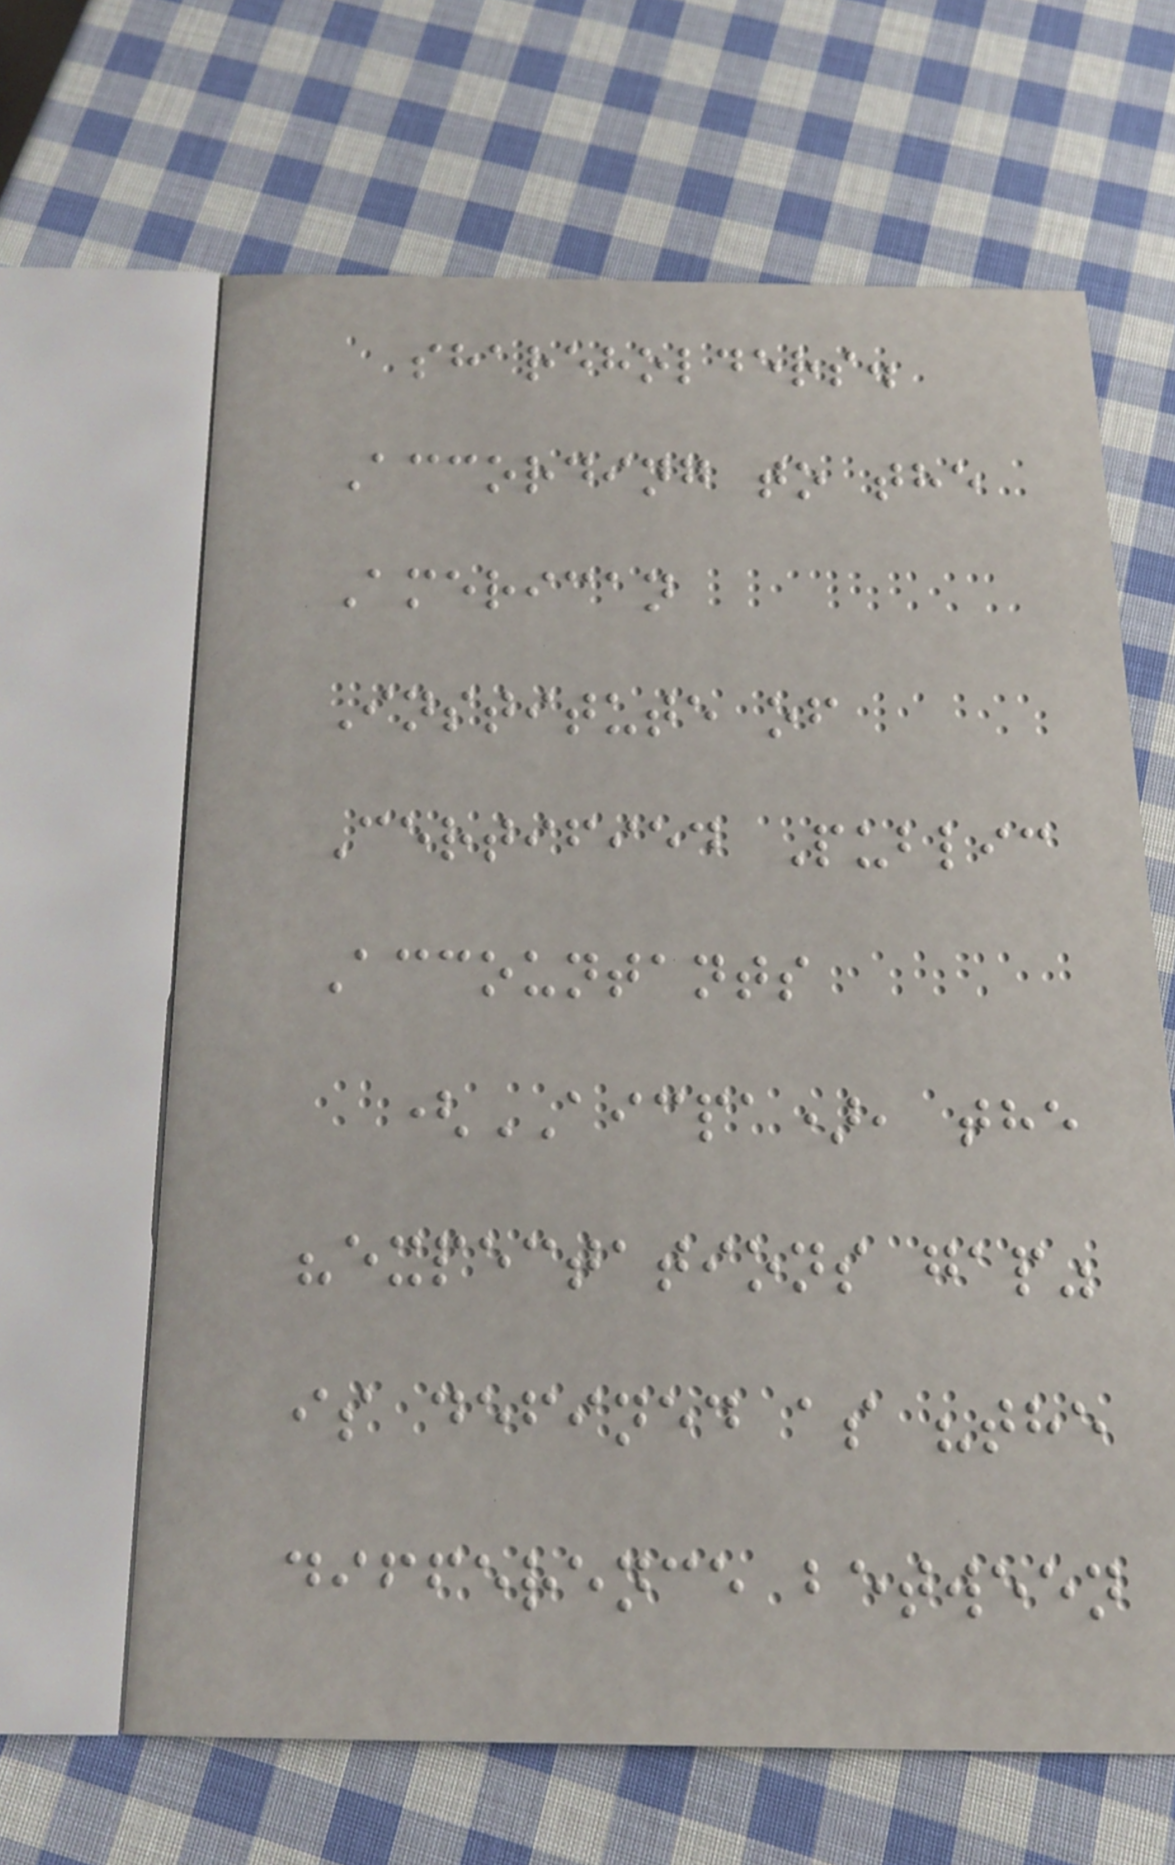shareholders.
According to the
American
Institute of
Certified Public
Accountants
(AICPA), the
"expectations gap"
is defined as "the
difference between
